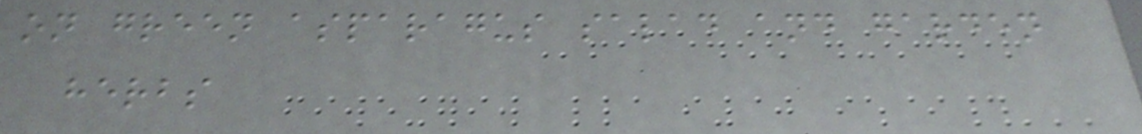on green asparagus salad and garden
herbs
